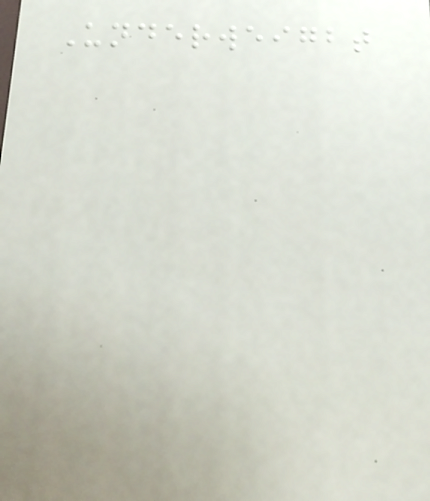Underweigbt
